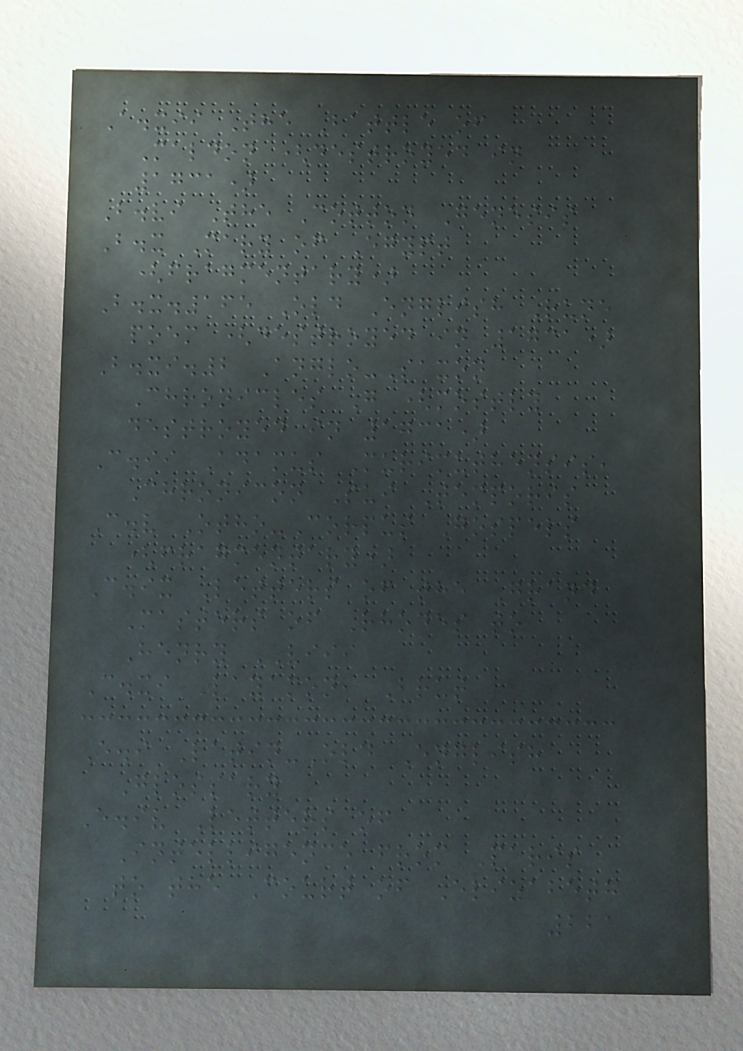A.xii The Battle of
Maldon (destroyed in
1731)
B.vi The Cotton Genesis
B.x Mary of Egypt
(fragmentary)
B.x.165 Old English Rune
poem (destroyed in 1731)
B.xi.2 Anglo-Saxon
Chronicles G (mostly
destroyed in 1731)
C.ii Adamus Murimuthensis,
Chronicon Sui Temporis
C.v Otho-Corpus Gospels
(fragmentary)
C.ix Letters of the Grand
Masters of Rhodes to
Henry VIII
C.xi Layamon, Brut
E.i Latin-Old English
Glossary
E.iv Letters of
Intelligence from Paris
to the Court of Elizabeth
221
